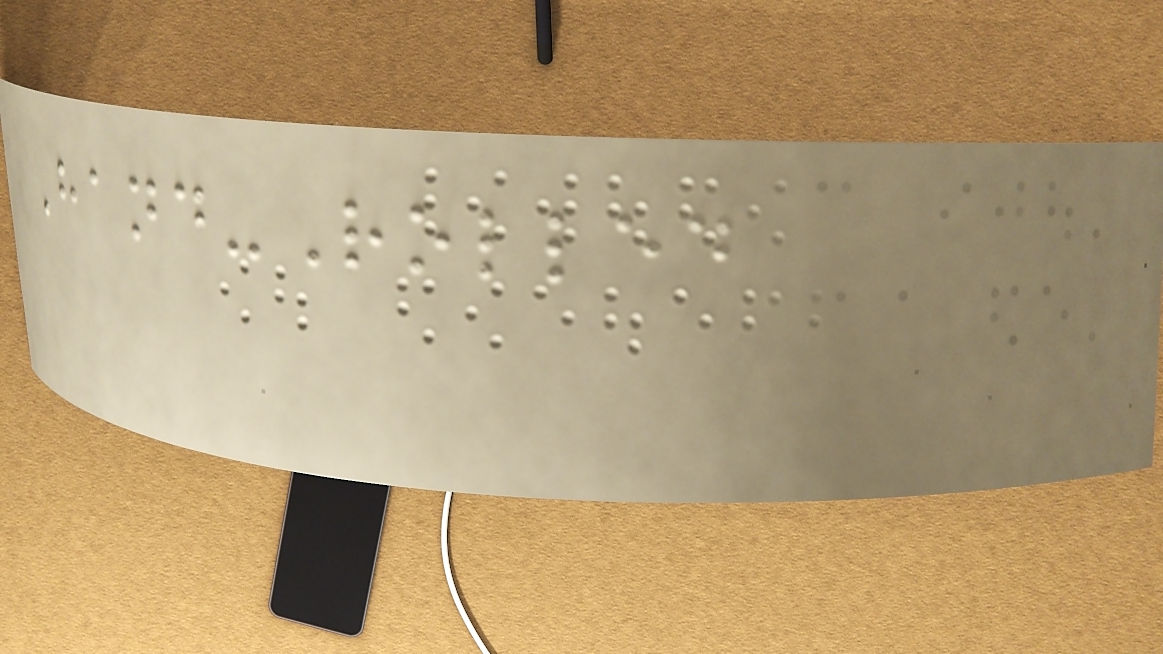Hand-Rolled
